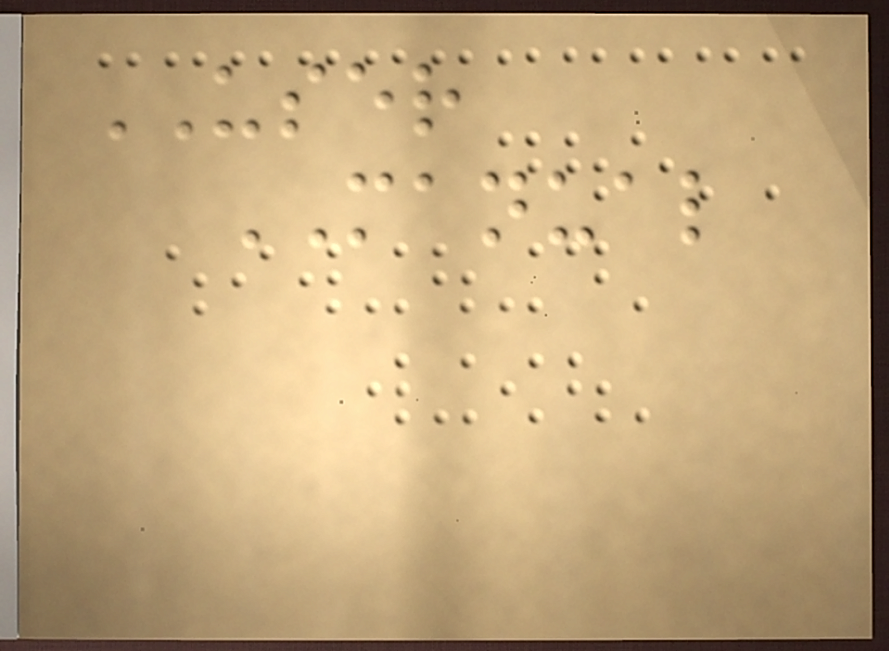USER
MANUAL
